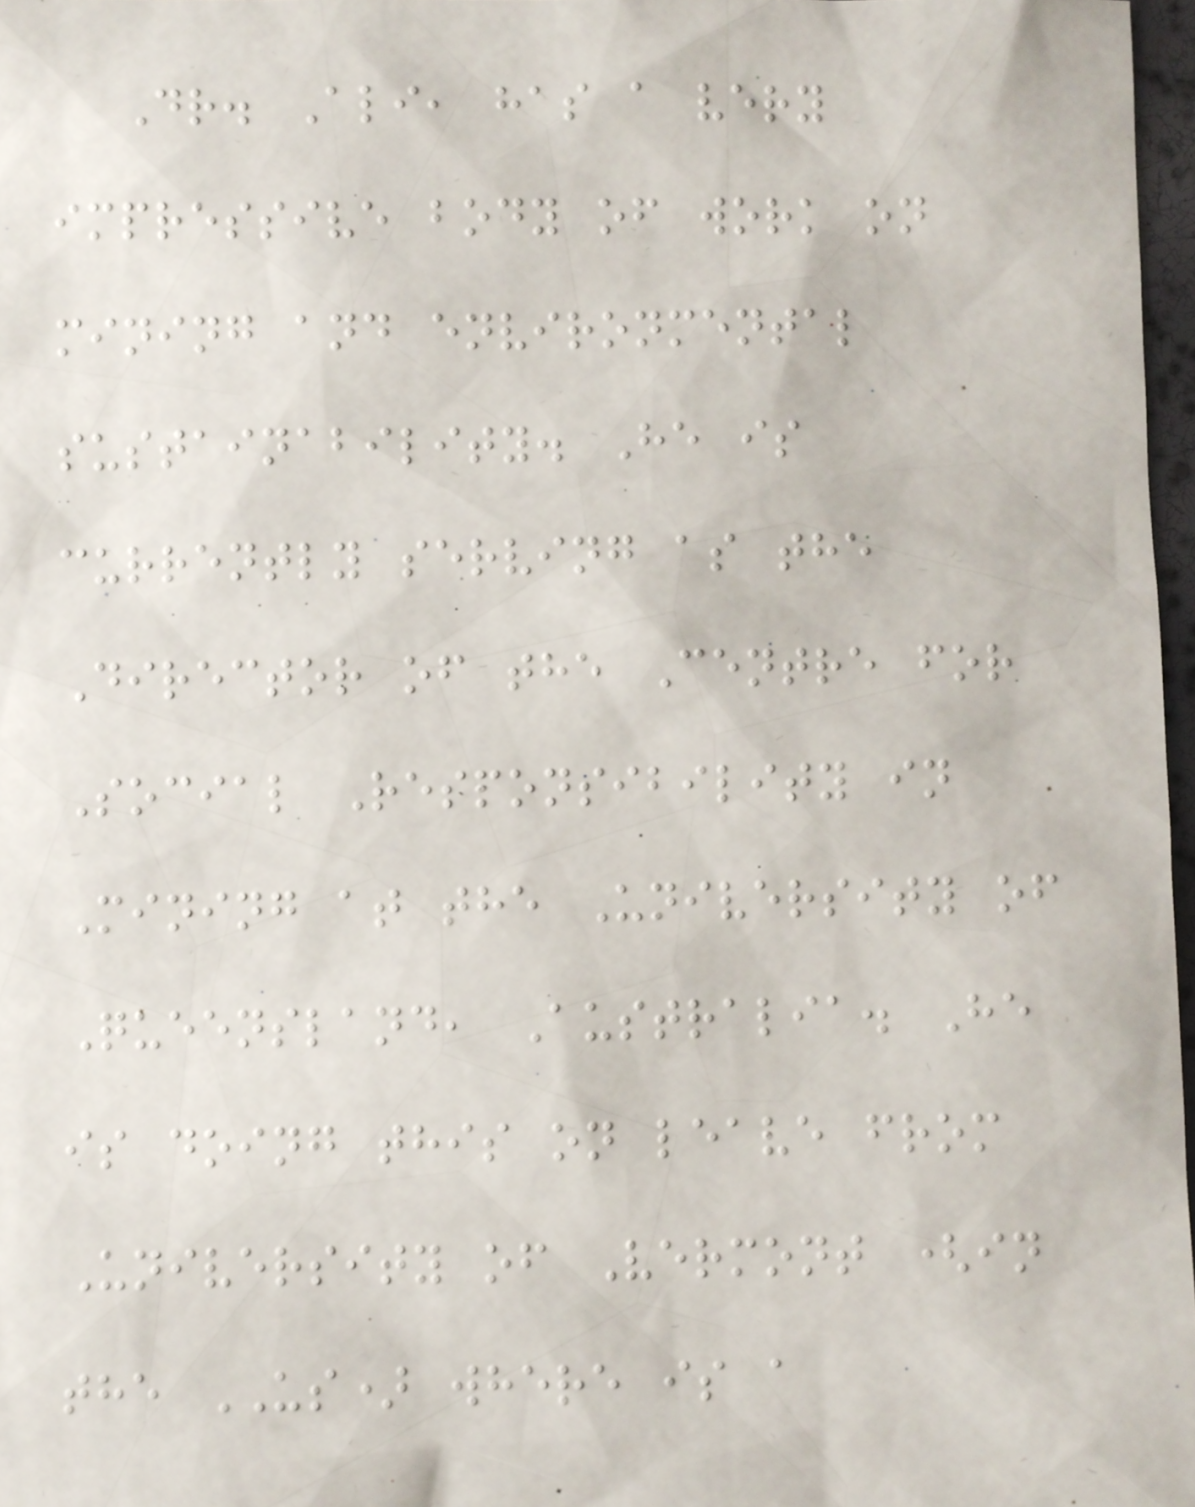Dr. Ali, has a very
impressive body of work on
mining and environmental
sustainability. He is
currently serving as the
Director of the Centre for
Social Responsibility in
Mining at the University of
Queensland, Australia. He
is doing this on leave from
University of Vermont (in
the US) where is a
